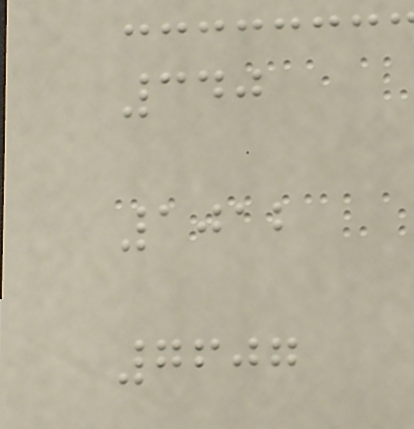340
1012
7607
